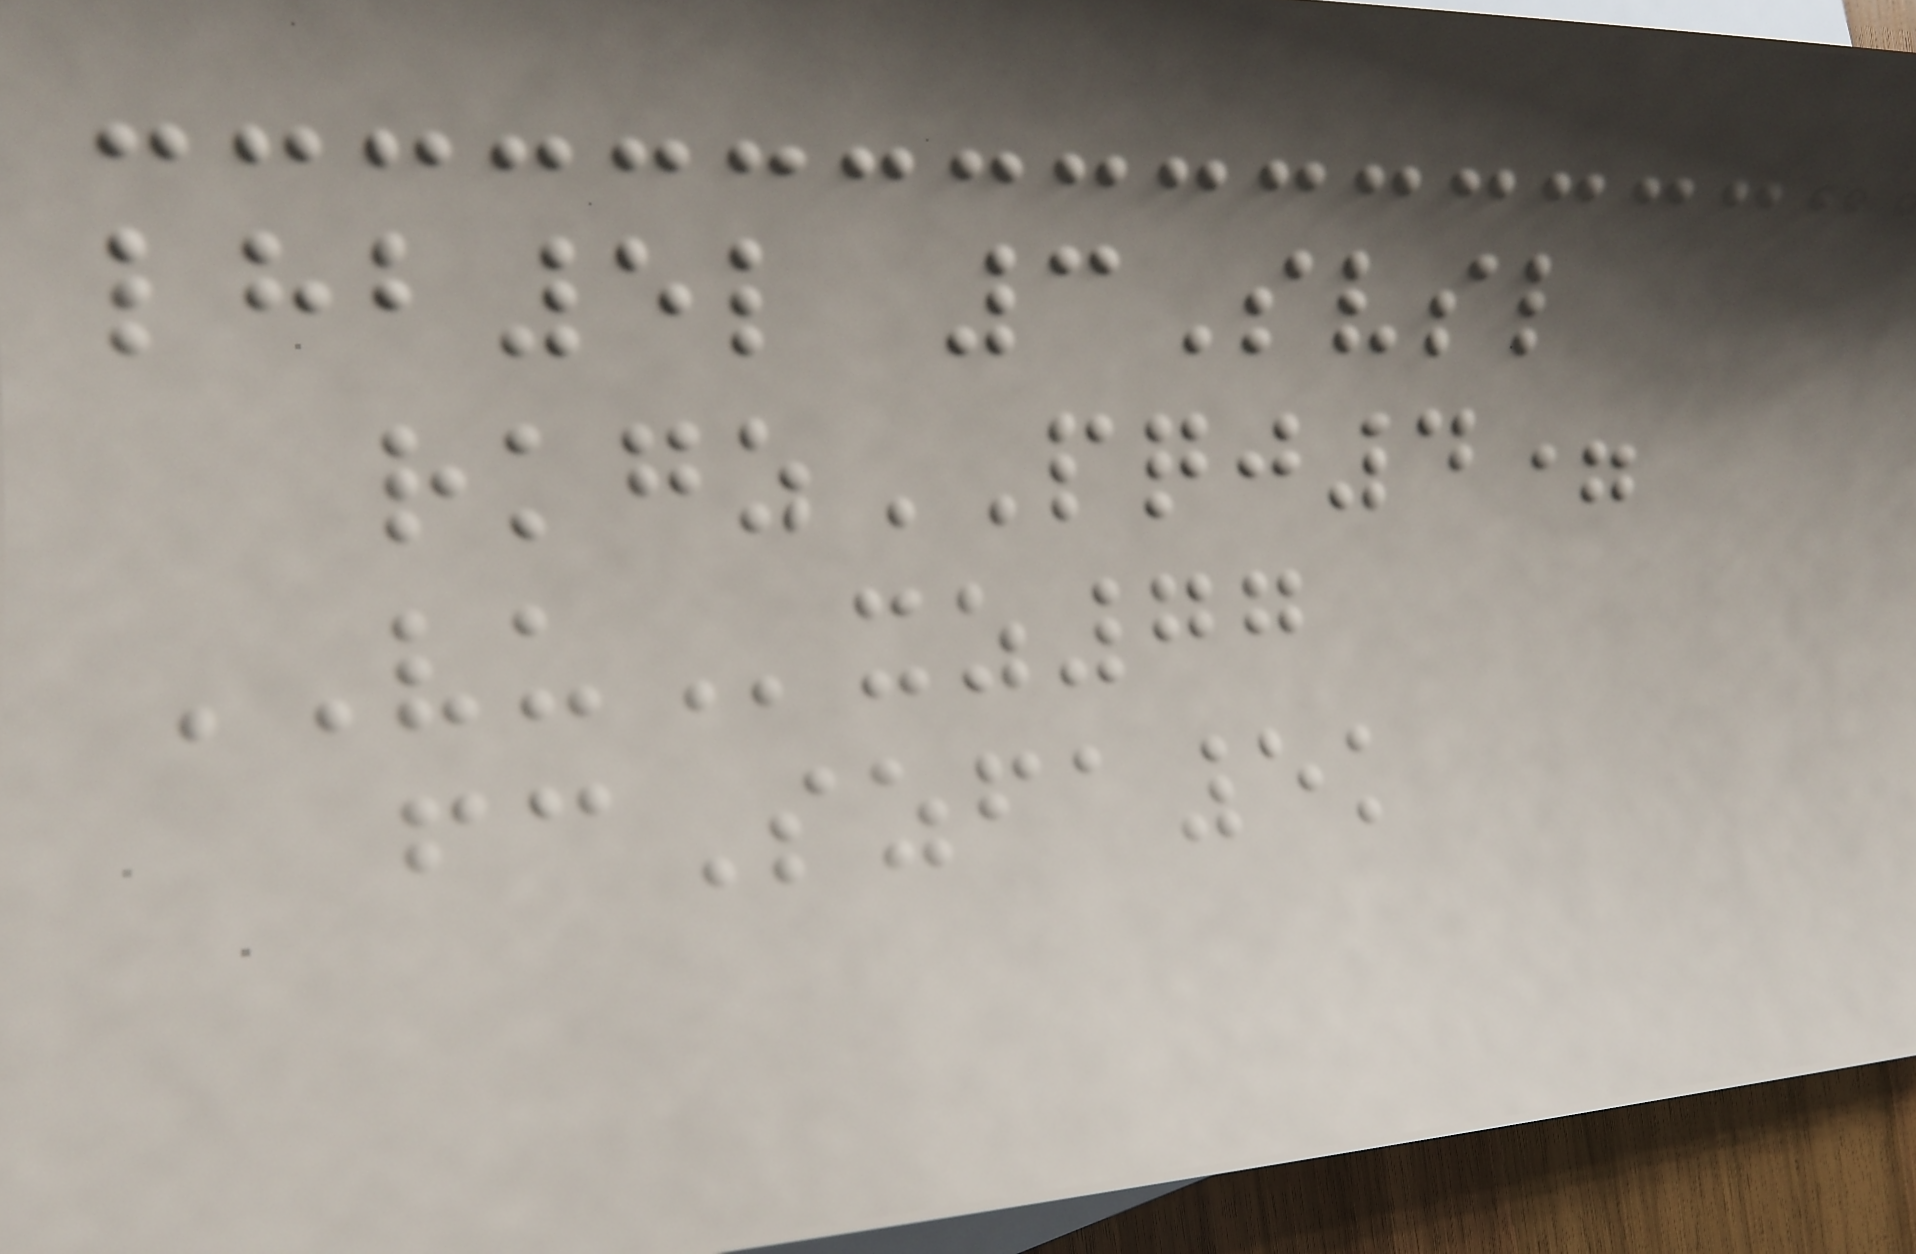lhb5l 3Svsl
rkgzPQJ4=
VUxz77
fcSzfa5k
